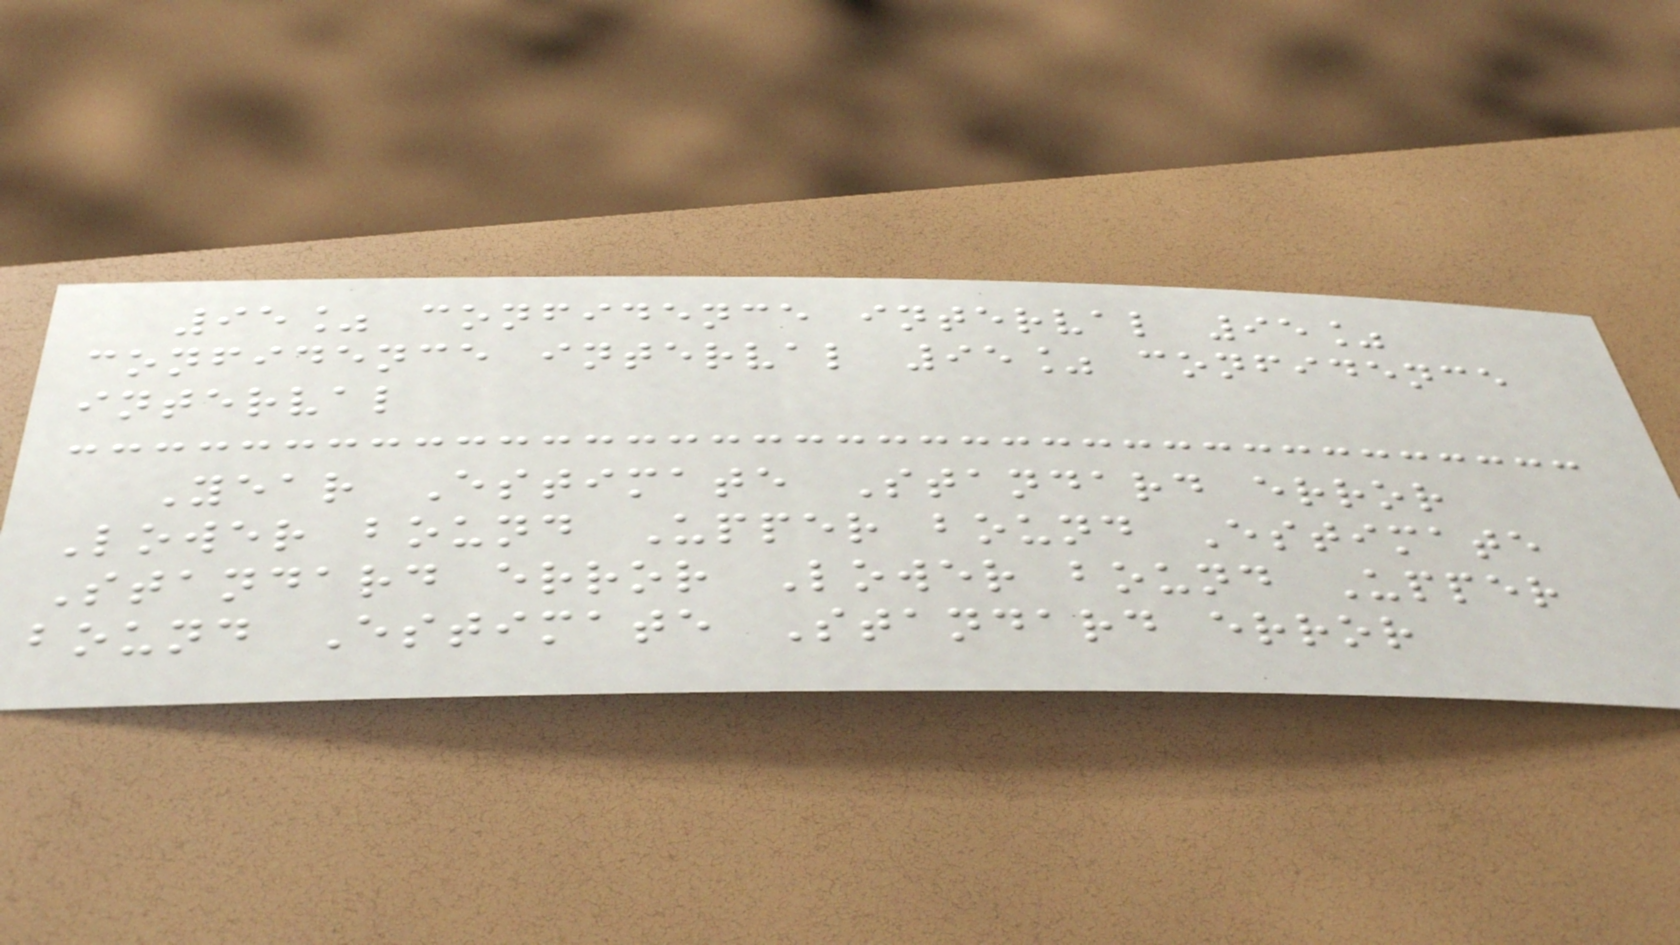95% confidence interval 95%
confidence interval 95% confidence
interval
Year Estimate Standard error
Lower bound Upper bound Estimate
Standard error Lower bound Upper
bound Estimate Standard error
